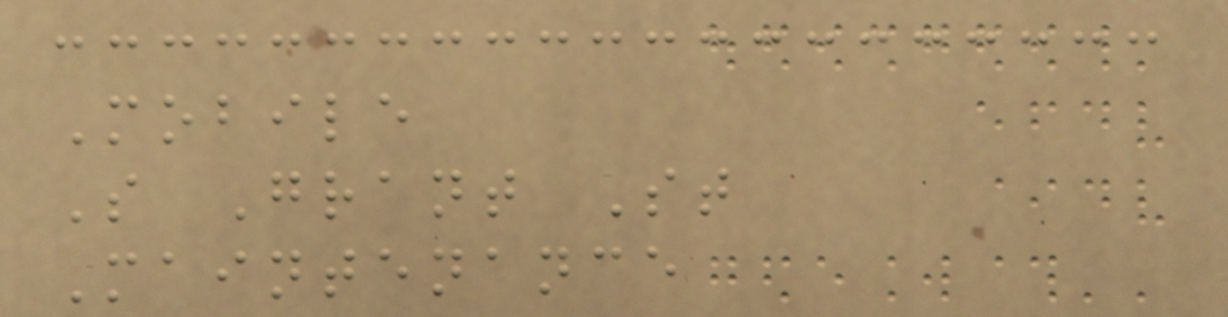Mobile
S Grant St
Maintenance
